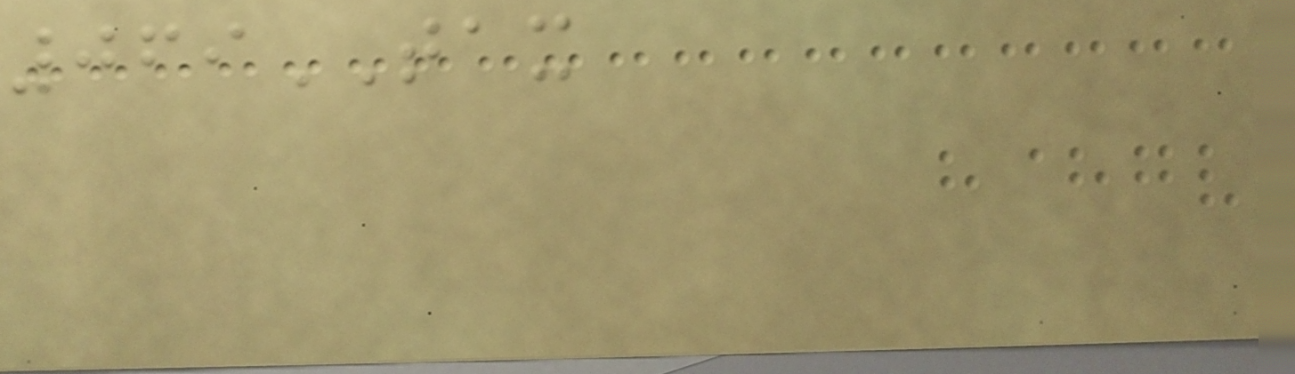069TAX
